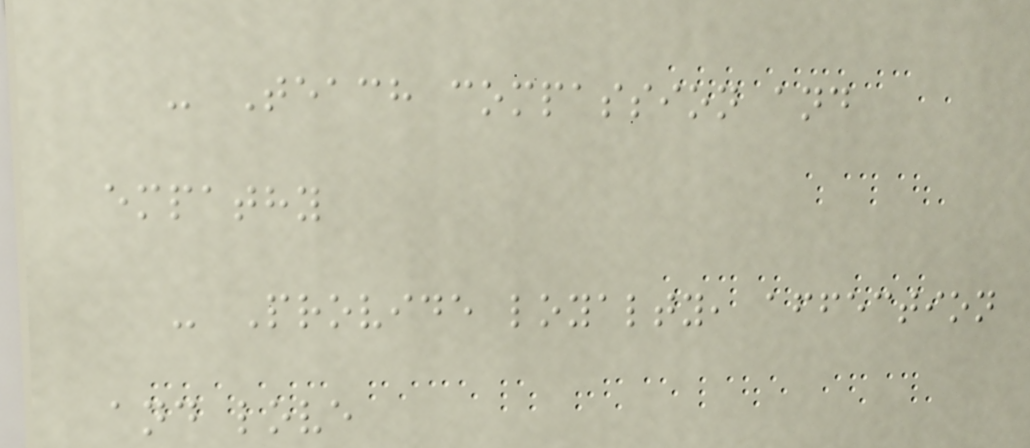- Teach compassion and
empathy
- Provide loyalty, affection
and love
